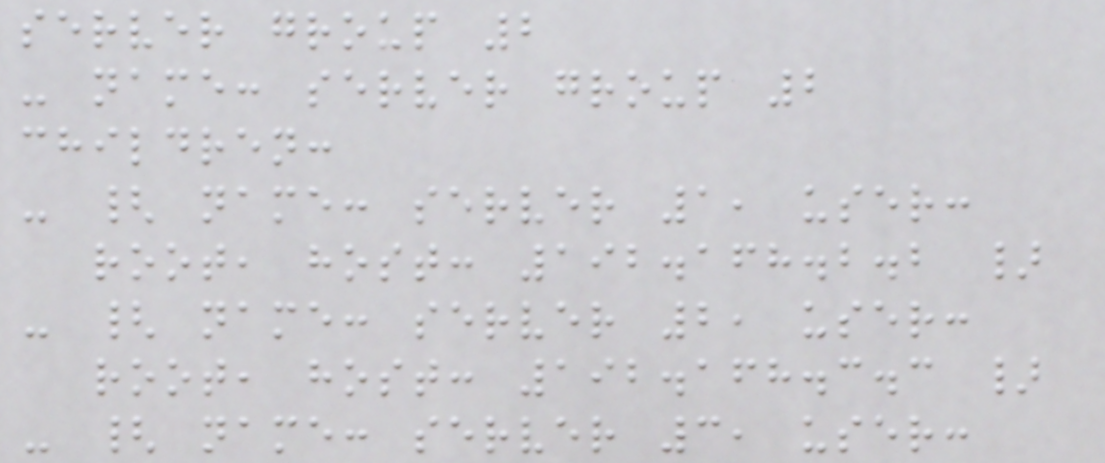server group 2
- name: server group 2
children:
- { name: server 1, user:
root, host: 192.168.2.2 }
- { name: server 2, user:
root, host: 192.168.3.3 }
- { name: server 3, user:
